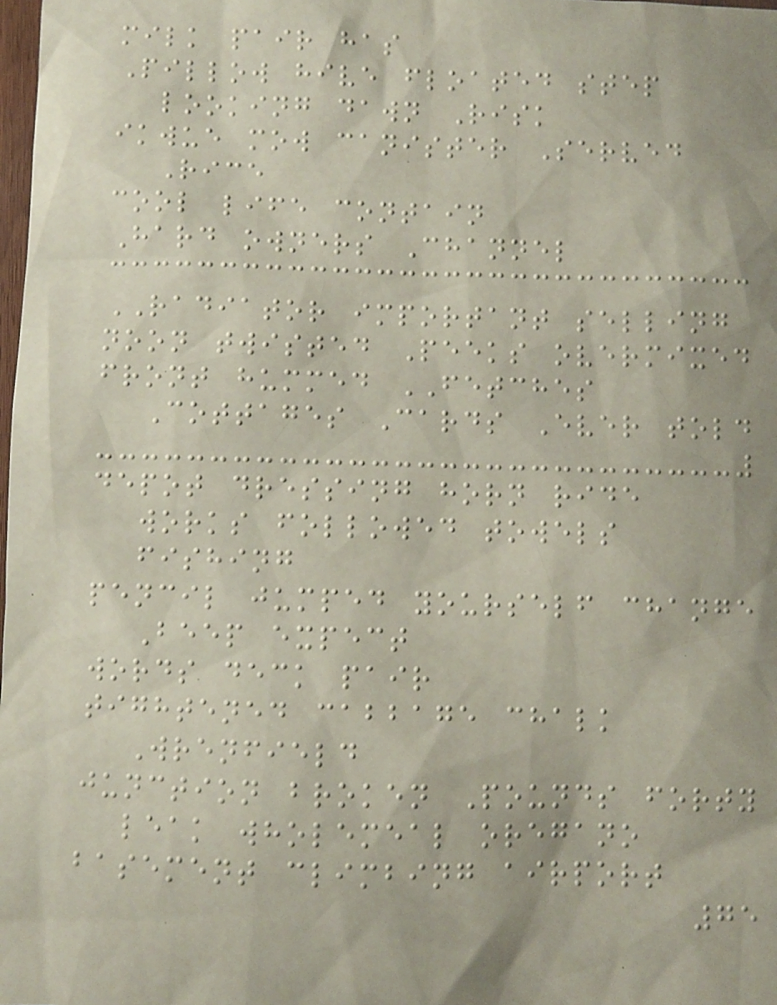milk pair has
Pillow hive floated step
looking dawn Risk
ikwue mow canister Served
Rice
cool life contain
Hard owners Channel
RADIATOR important selling
noon twisted Peeks overmixed
front hummed FETCHES
Cottages Cards Ever told
depot dressing horn ride
works followed towels
fishing
pencil jumped yourself change
Beep expect
words deck pair
tightened cabbage chalk
Wrenfield
junction broken Pounds forty
leak wholemeal oregano
basement climbing airport
75
